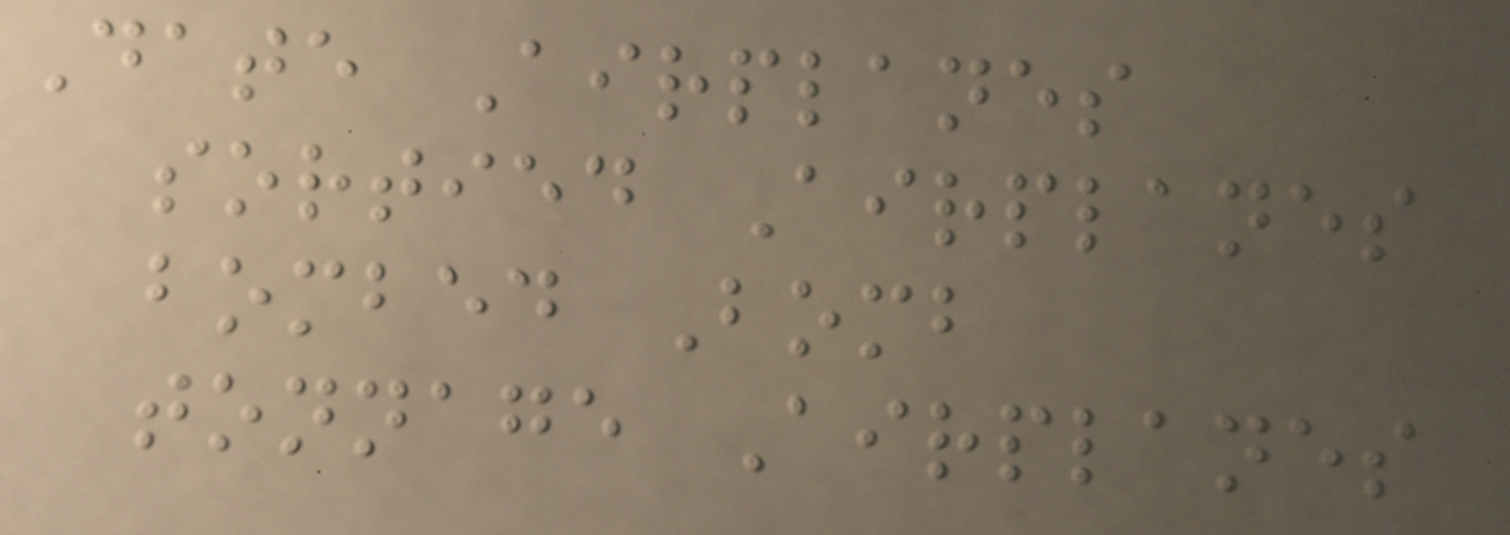Date Airplanes
sortied Airplanes
bombed Bomb
tonnage Airplanes
